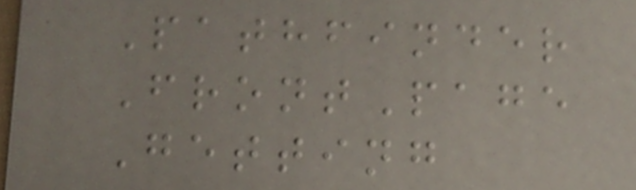Pathfinder
FrontPage
Getting
